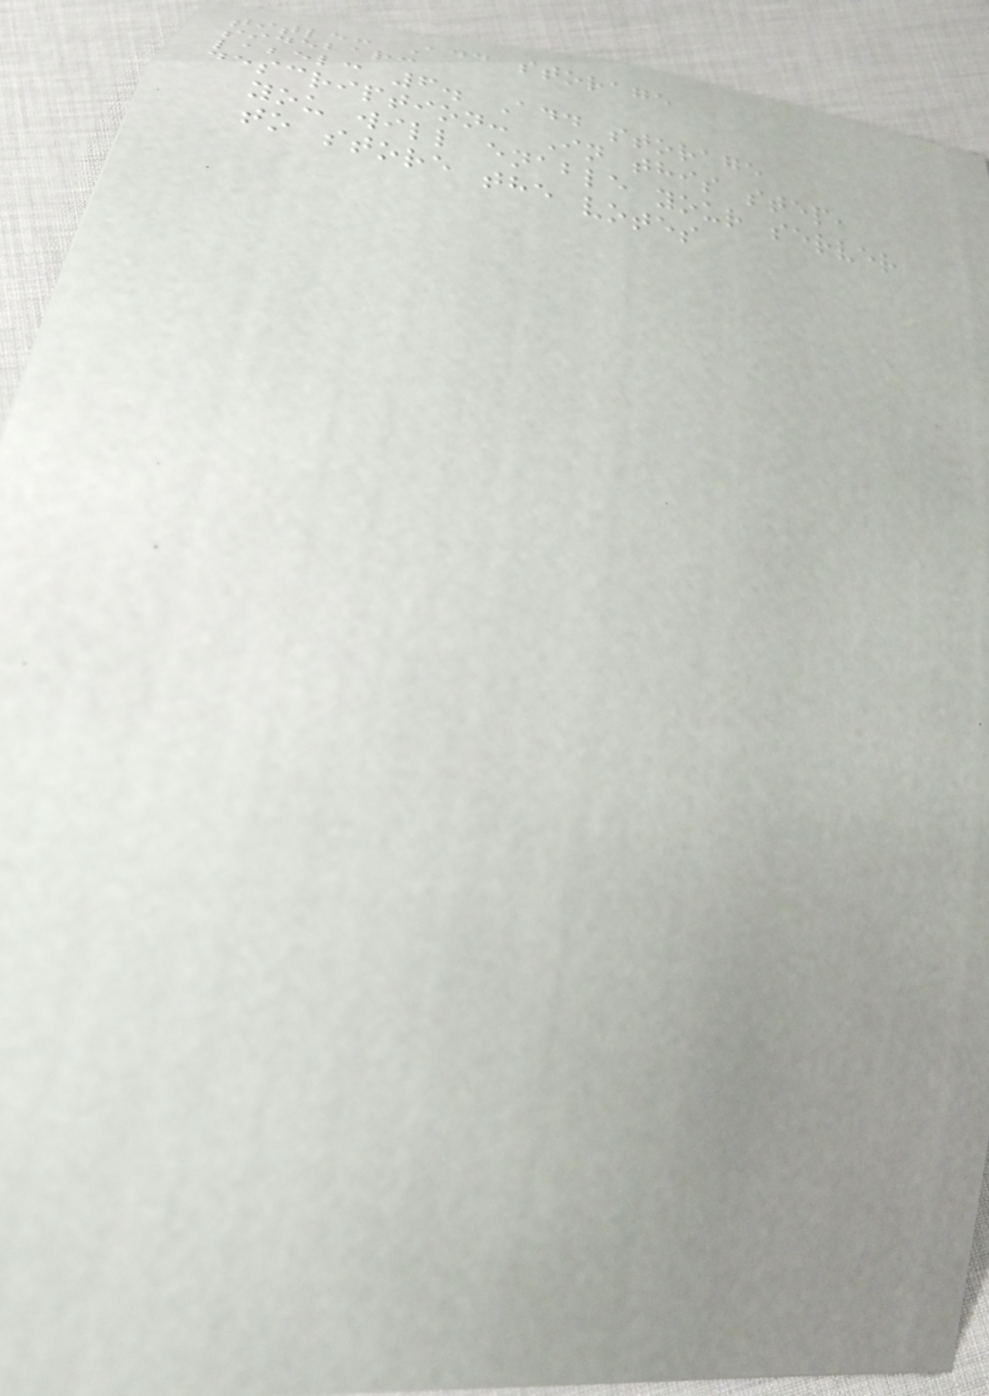title: Add storage
sidebar:
label: 6. Add storage
description: In this step,
you will enable your server
to store the votes
